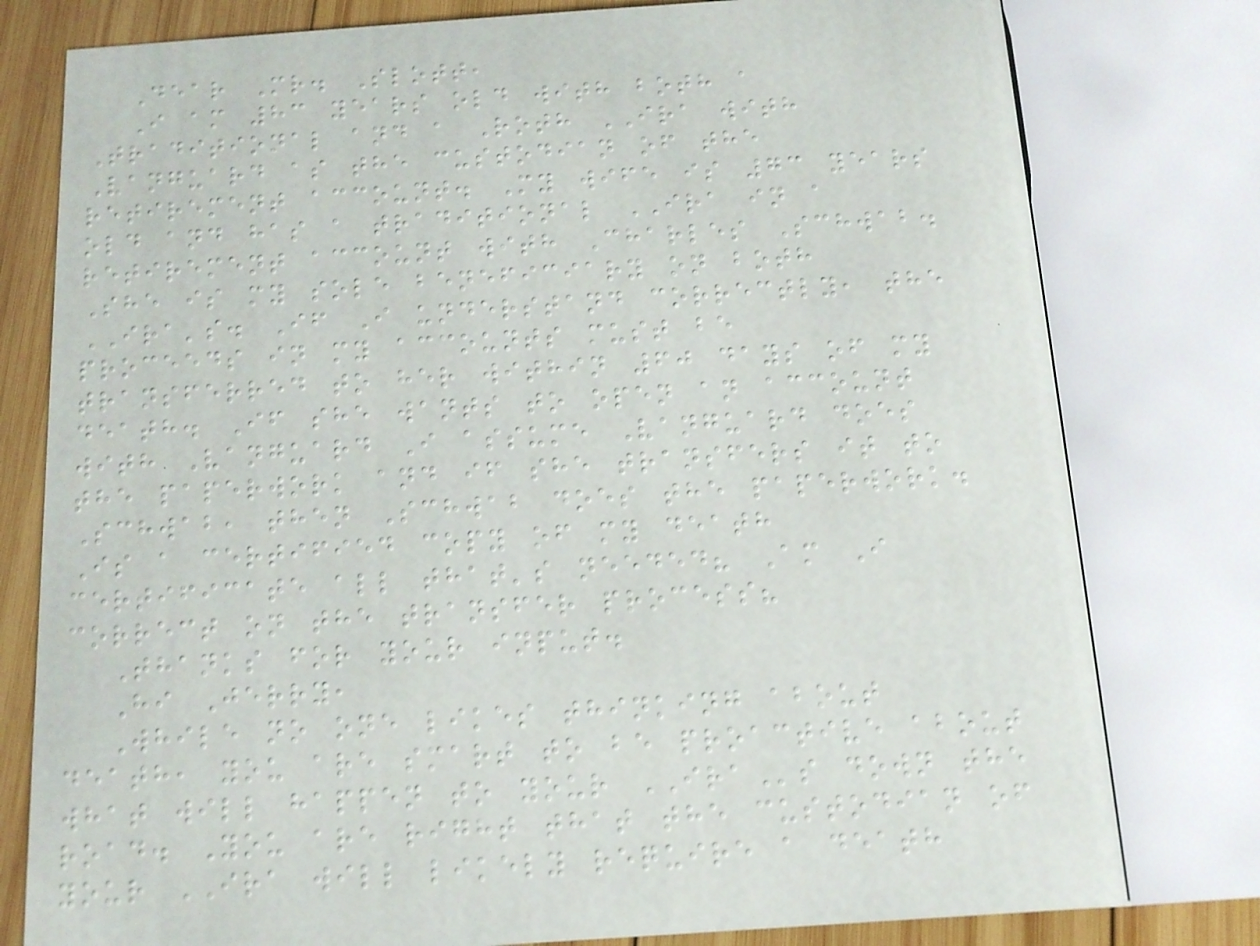Dear Mr. Slott,
I am 83 years old with both a
Traditional and a Roth IRA with
Vanguard as the custodian of the
retirement account. My wife is 73 years
old and has a traditional IRA in a
retirement account with Charles Schwab.
She is my sole beneficiary on both
IRA's. If I understand correctly, the
proceeds in my accounts must be
transferred to her within 60 days of my
death. If she wants to open an account
with Vanguard I assume Vanguard does
the paperwork and if she transfers it to
Schwab, then Schwab does the paperwork.
Is a certified copy of my death
certificate all that's needed? Am I
correct on the transfer process?
Thanks for your input.
Hi Jerry,
While no one likes thinking about
death, you are smart to be proactive about
what will happen to your IRAs down the
road. You are right that the custodian of
your IRA will likely require a death
